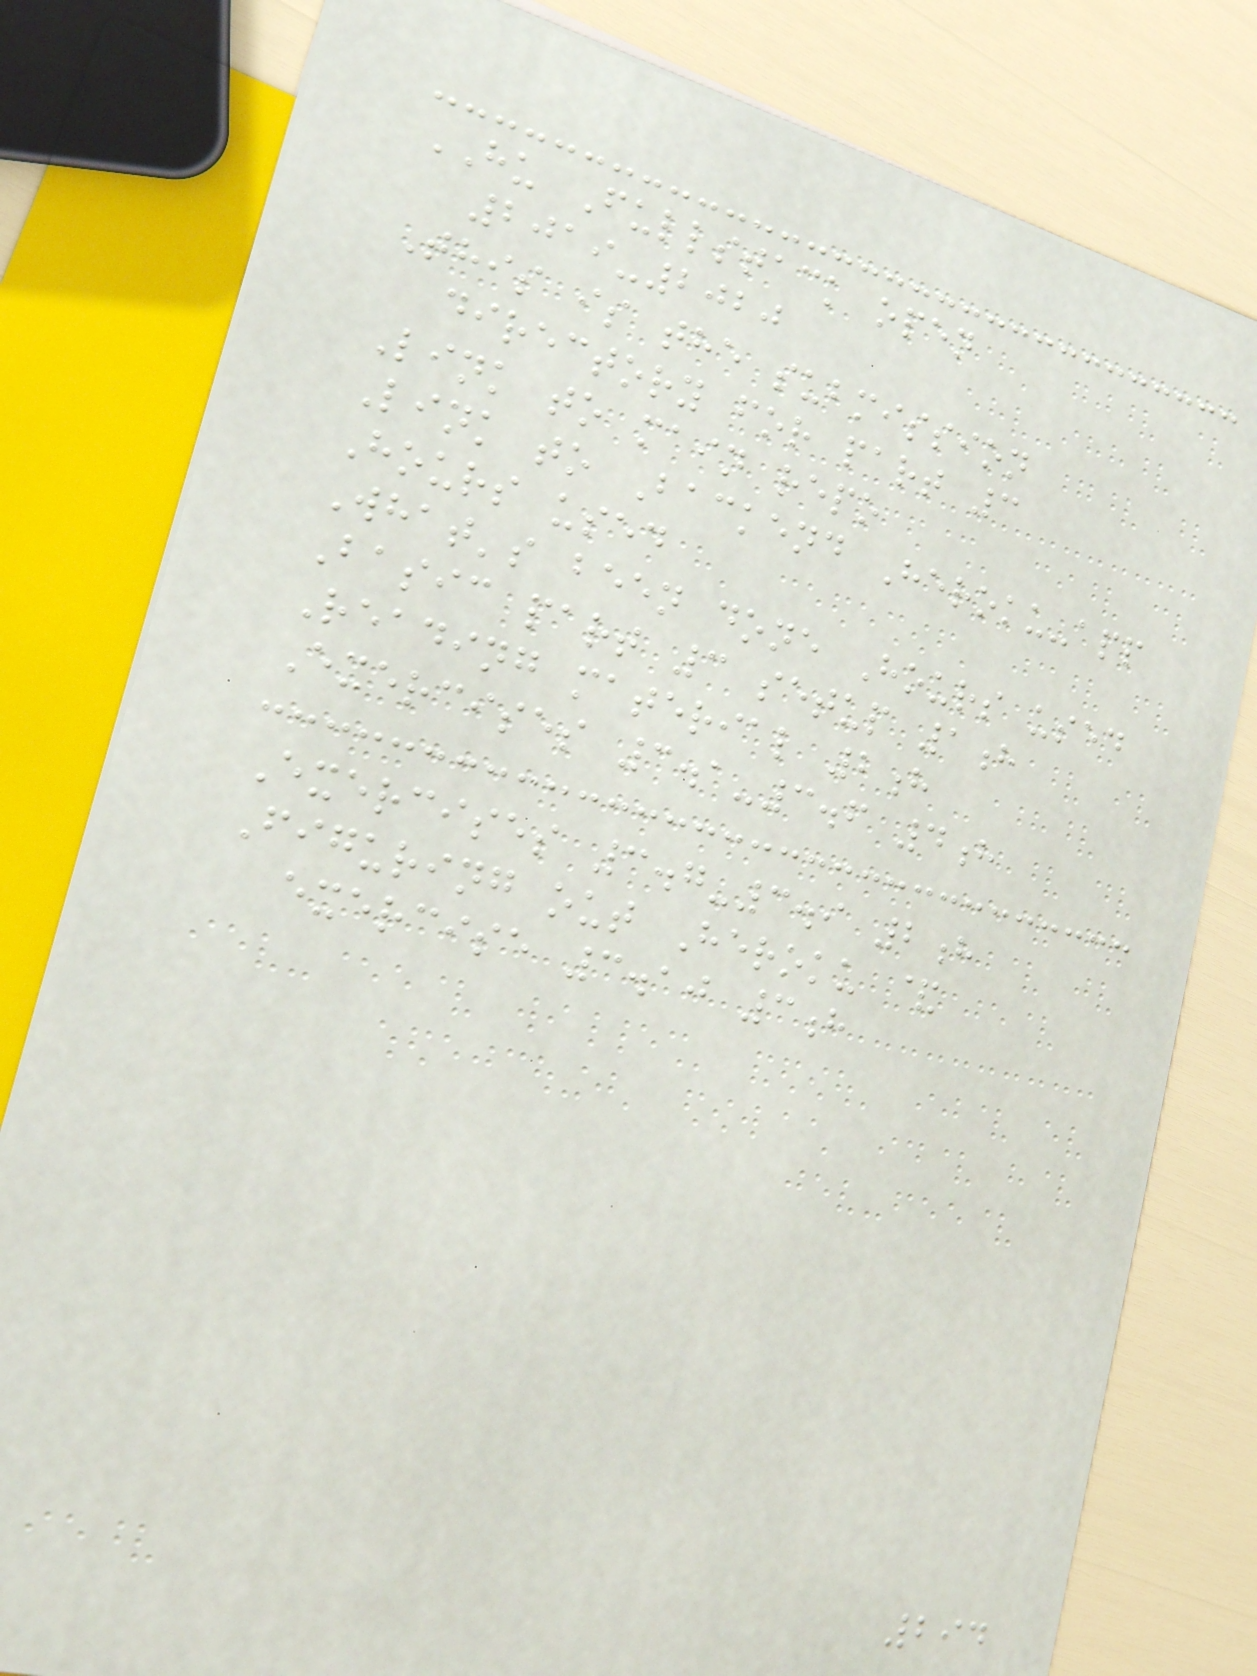HU Fullstack open
2019-2020
This is the submission
directory for part 3
Link to main repo
Link to Backend Heroku-app
Hours used
What's been done Hours used
Basic part 3 setup 1h
Reading material 2h
Exercises 3.1-3.6 4h
Exercises 3.7-3.9 2h
Figuring out Heroku &
exercise 3.10 3h
294
